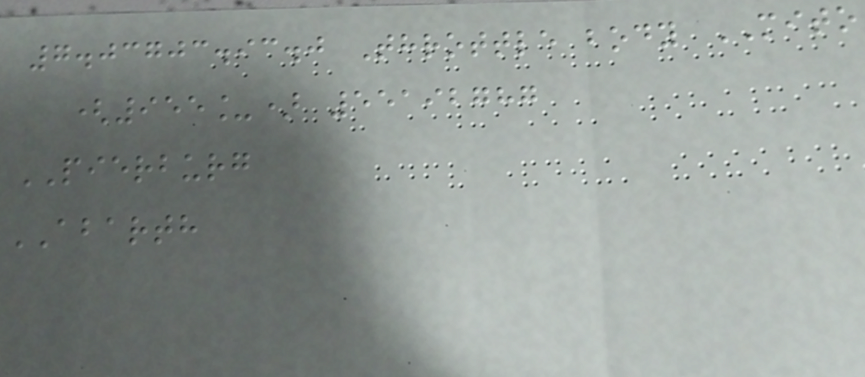7.03703.93.0 Throttle body MITO
(955_) 55192787
PIERBURG
ABARTH
